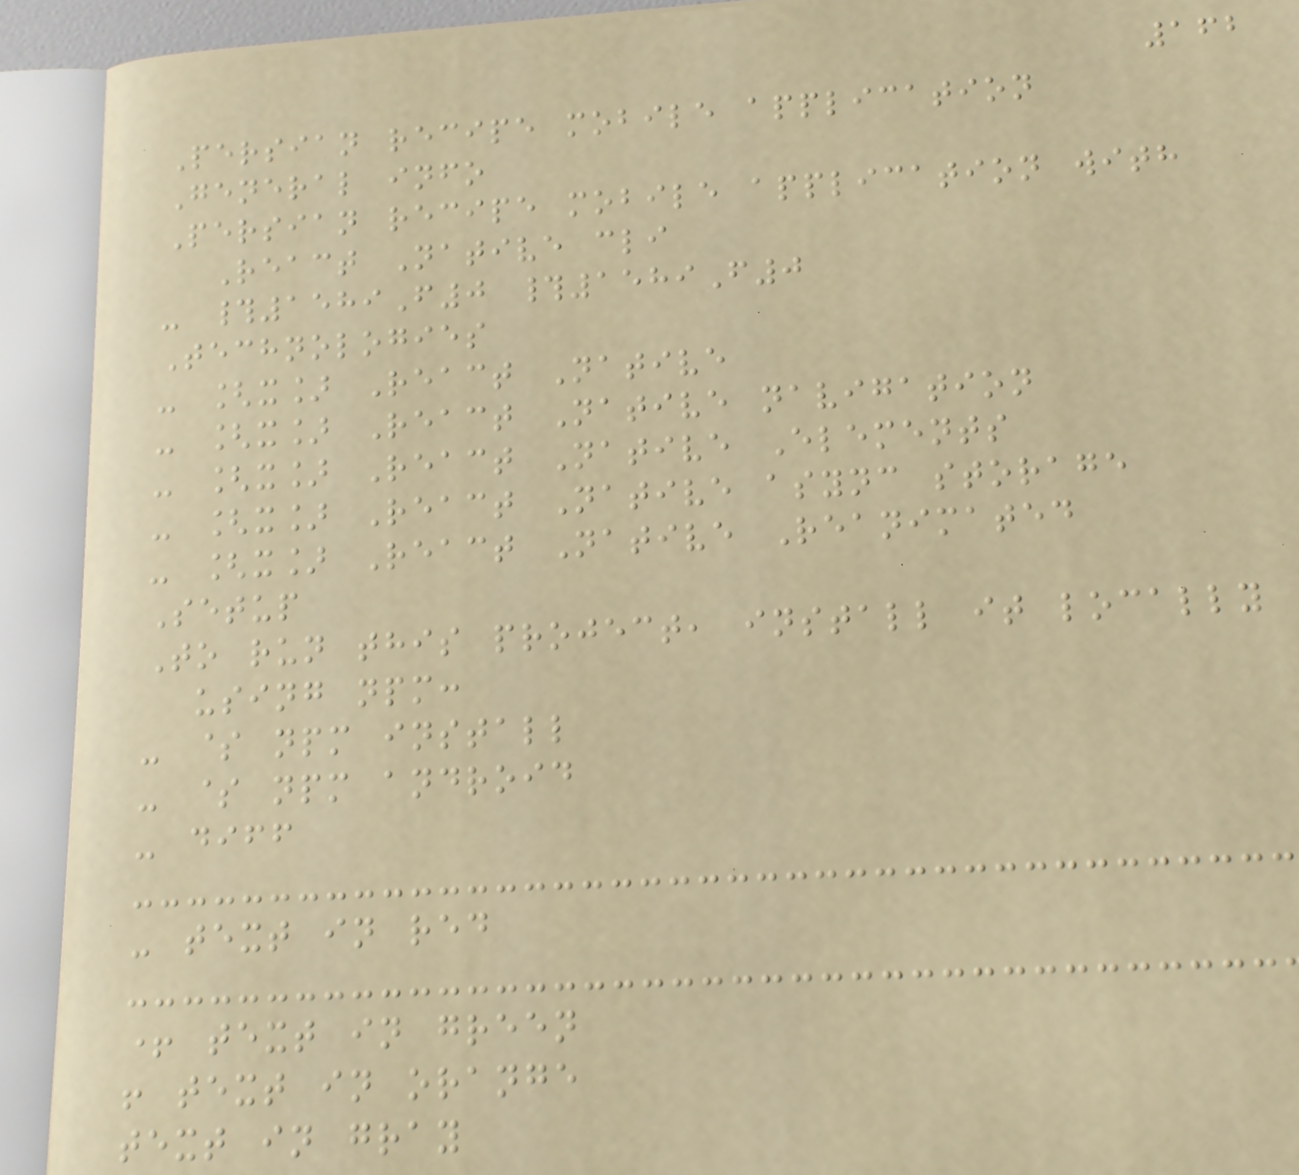162
Persian recipe mobile application
General info
Persian recipe mobile application with
React Native cli
- #1589F0 #1589F0
Technologies
- [x] React Native
- [x] React Native navigation
- [x] React Native Elements
- [x] React Native async storage
- [x] React Native Reanimated
Setup
To run this project, install it locally
using npm:
- $ npm install
- $ npm android
- diff
- text in red
+ text in green
! text in orange
text in gray
